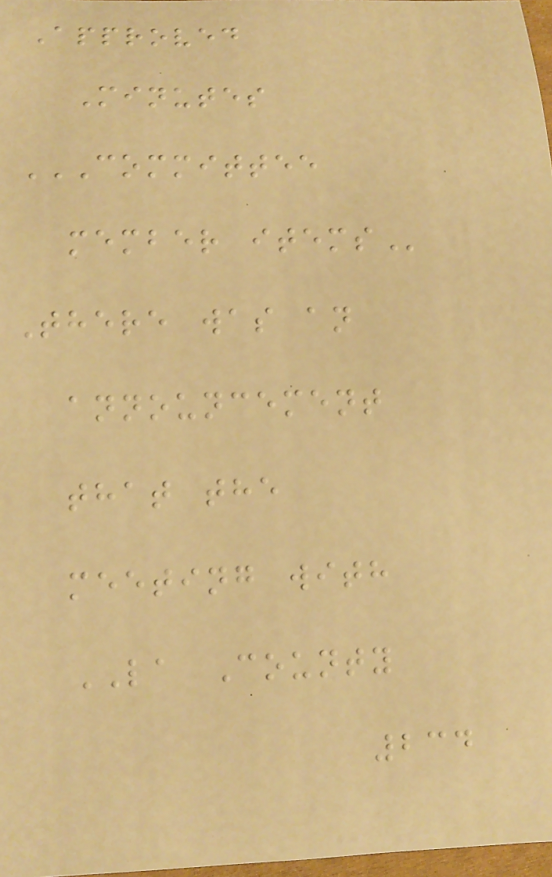Approved
Minutes
COMMITTEE
MEMBER ITEMS
There was an
announcement
that the
meeting with
LA County
234
